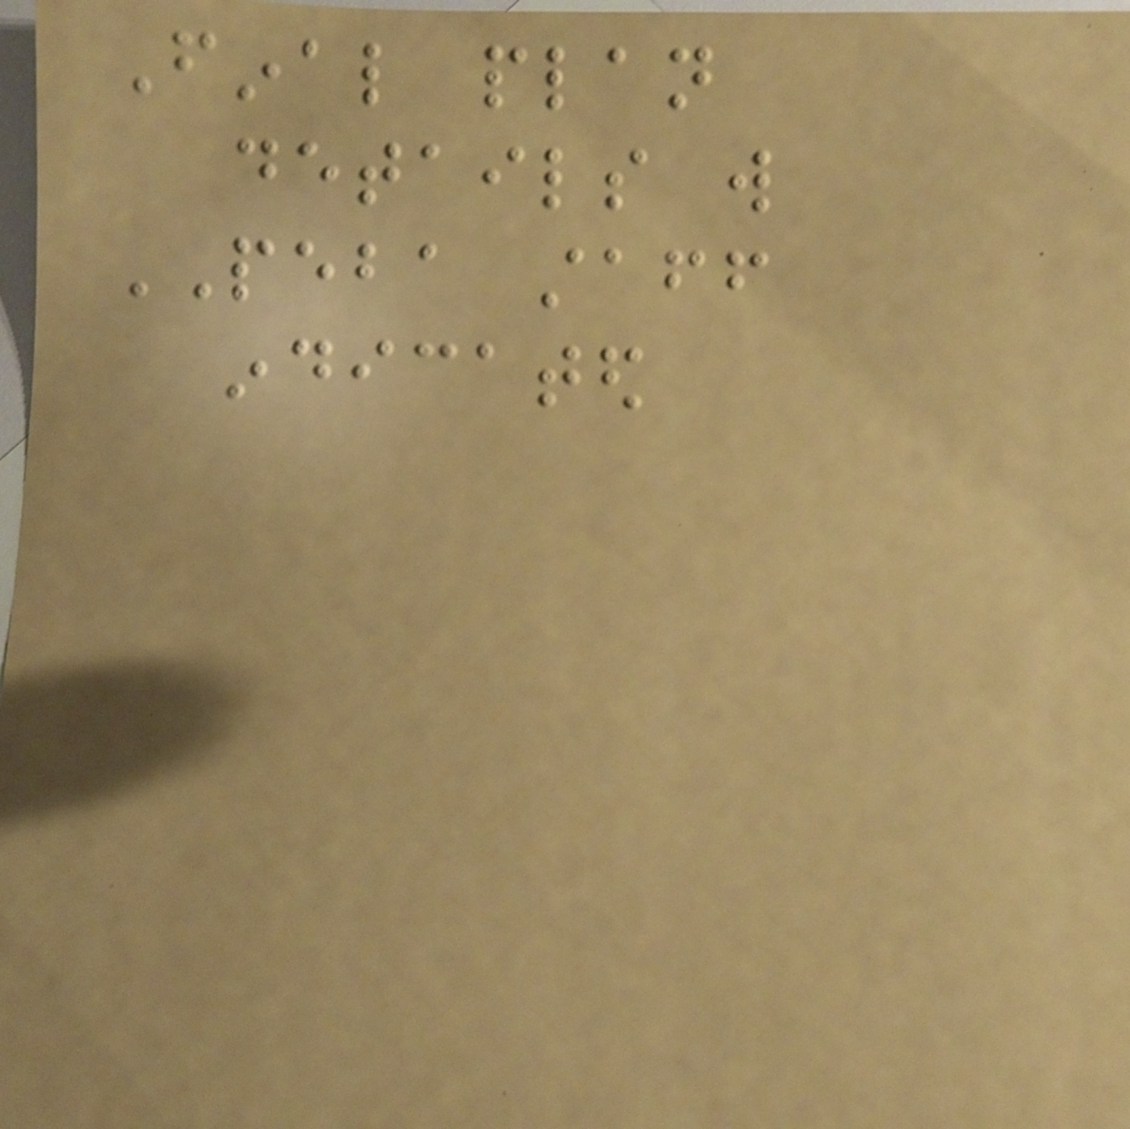Final plan
details will
PEBA staff
indicated
